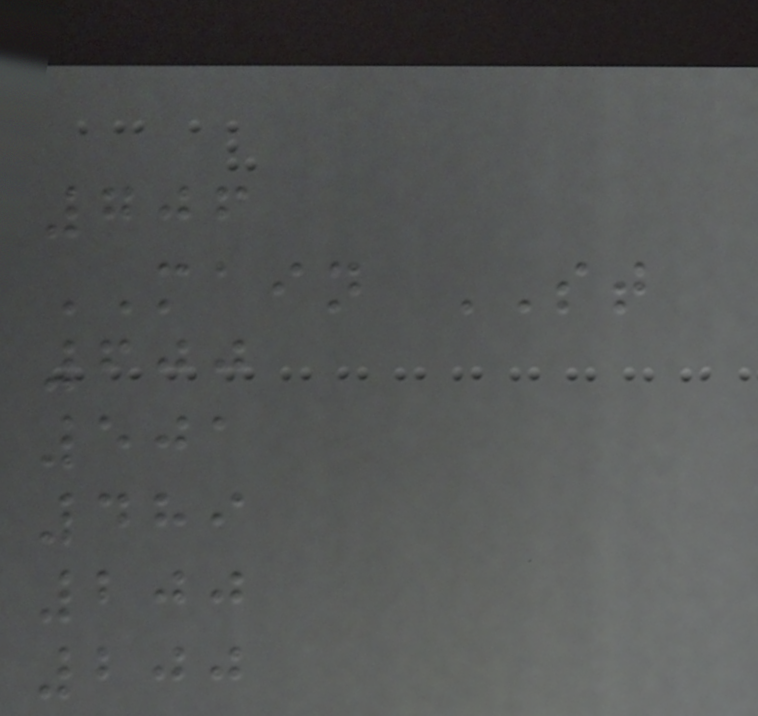706
MAIN ST
600
501
489
200
200
